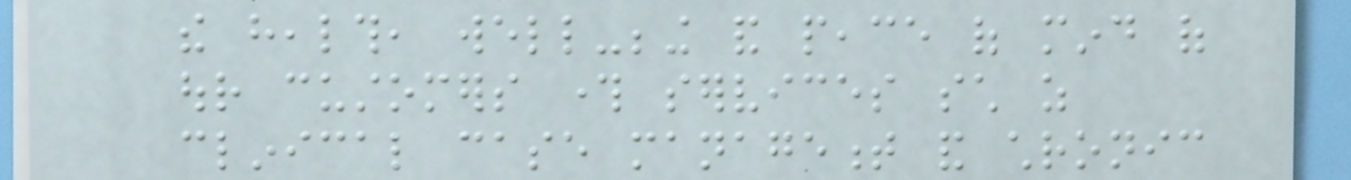the health, well-being and peace of mind of
our customers through services such as
clinical case management and chronic
